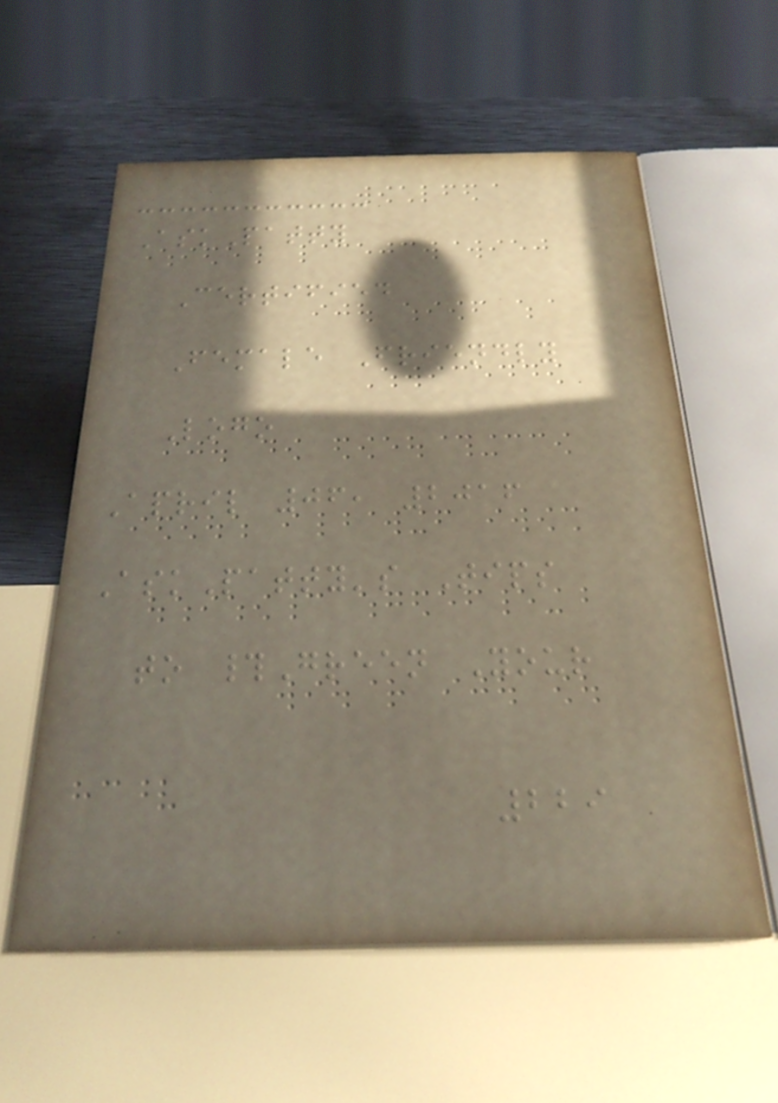AskPatty
Certified
Female Friendly
Logo
April 06, 2016
AskPatty's Tips
to #Green Your
229
